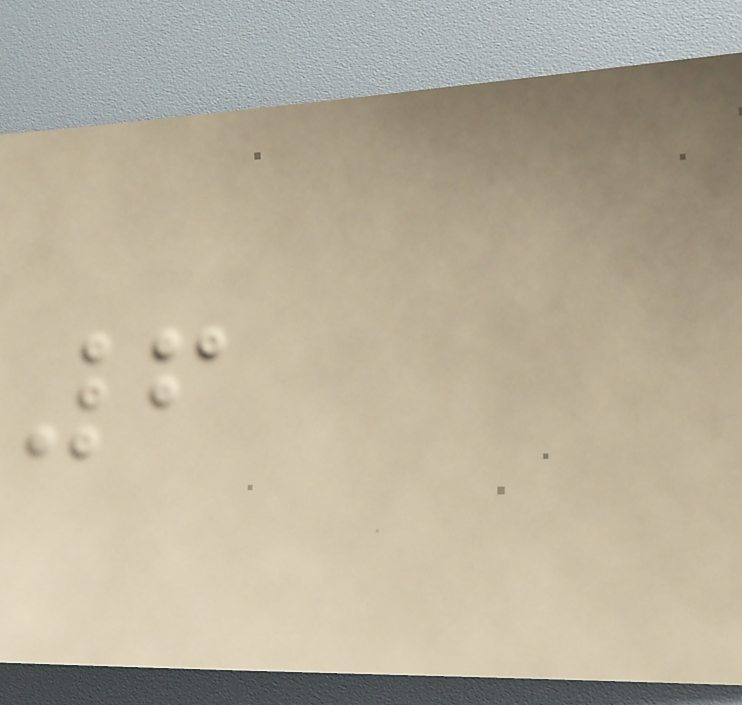6
